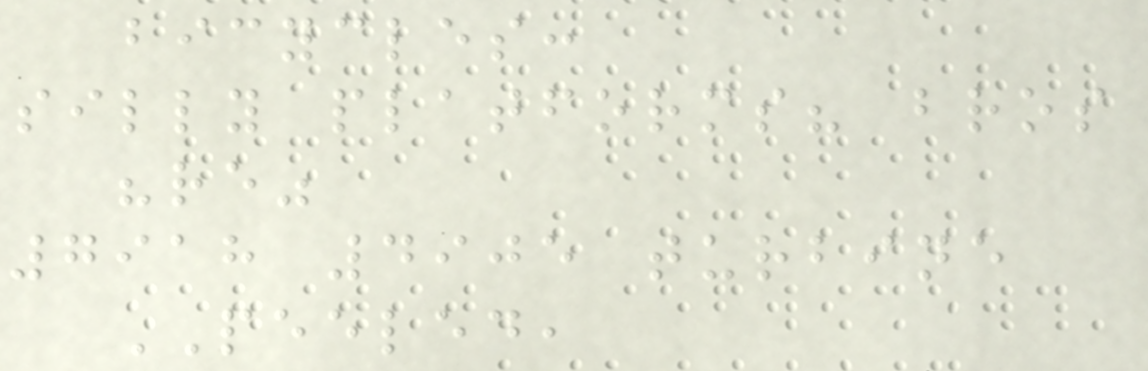bicycles:
silly platforms? bros
"re"
7918 4905 turbine
PEELED,
